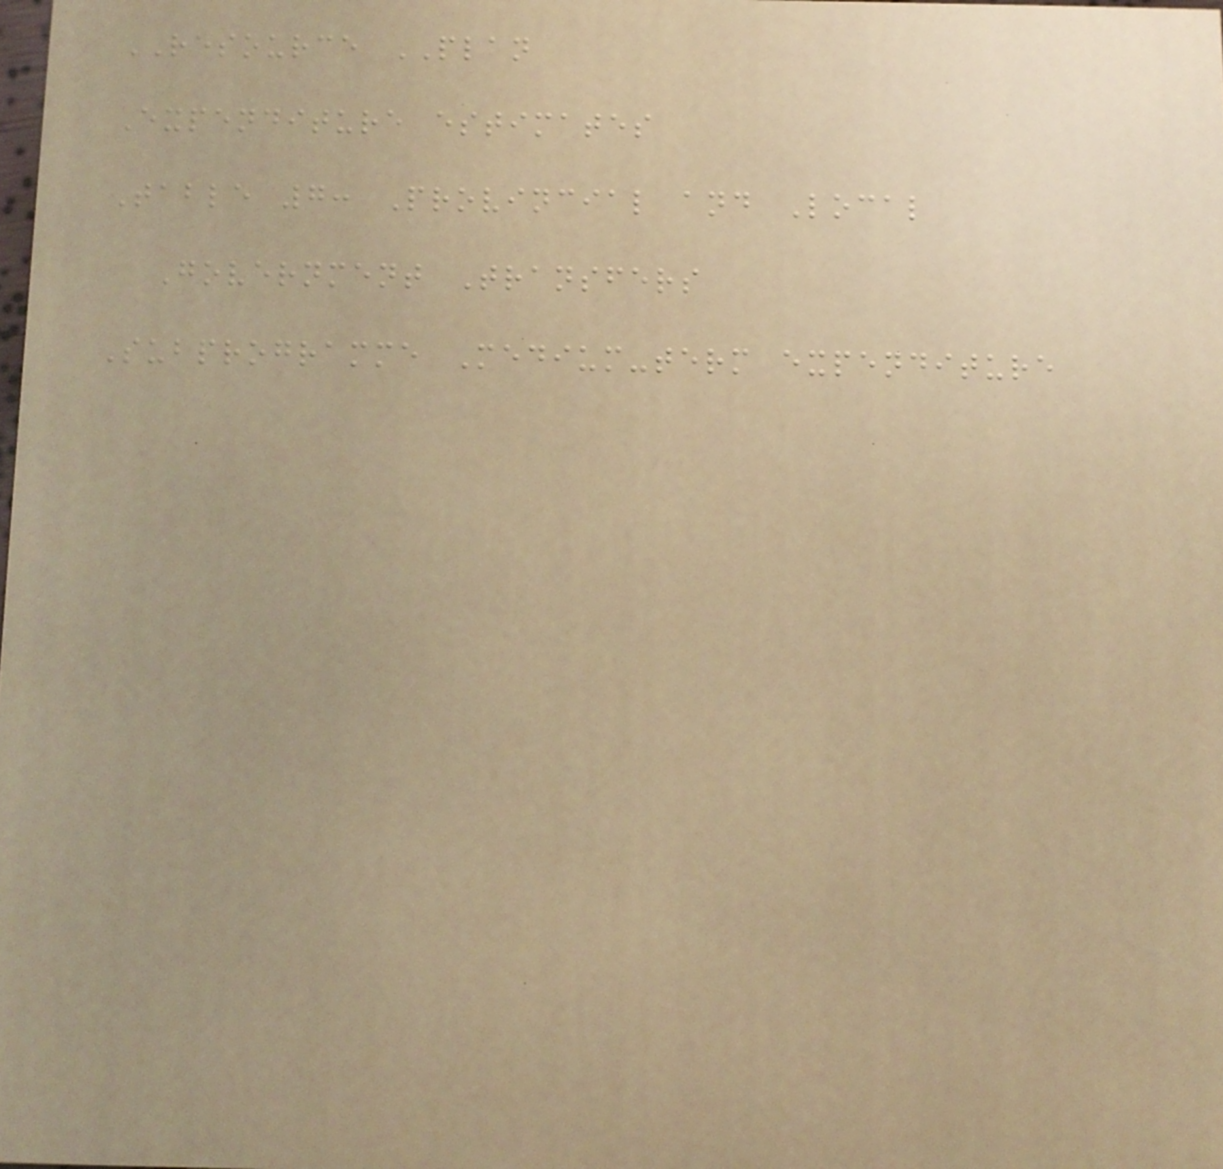RESOURCE PLAN
Expenditure estimates
Table 7: Provincial and Local
Government Transfers
Subprogramme Medium-term expenditure
